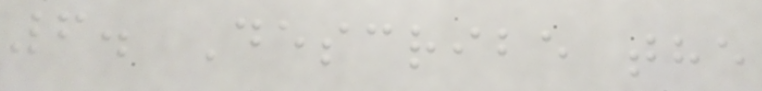6. Describe the
